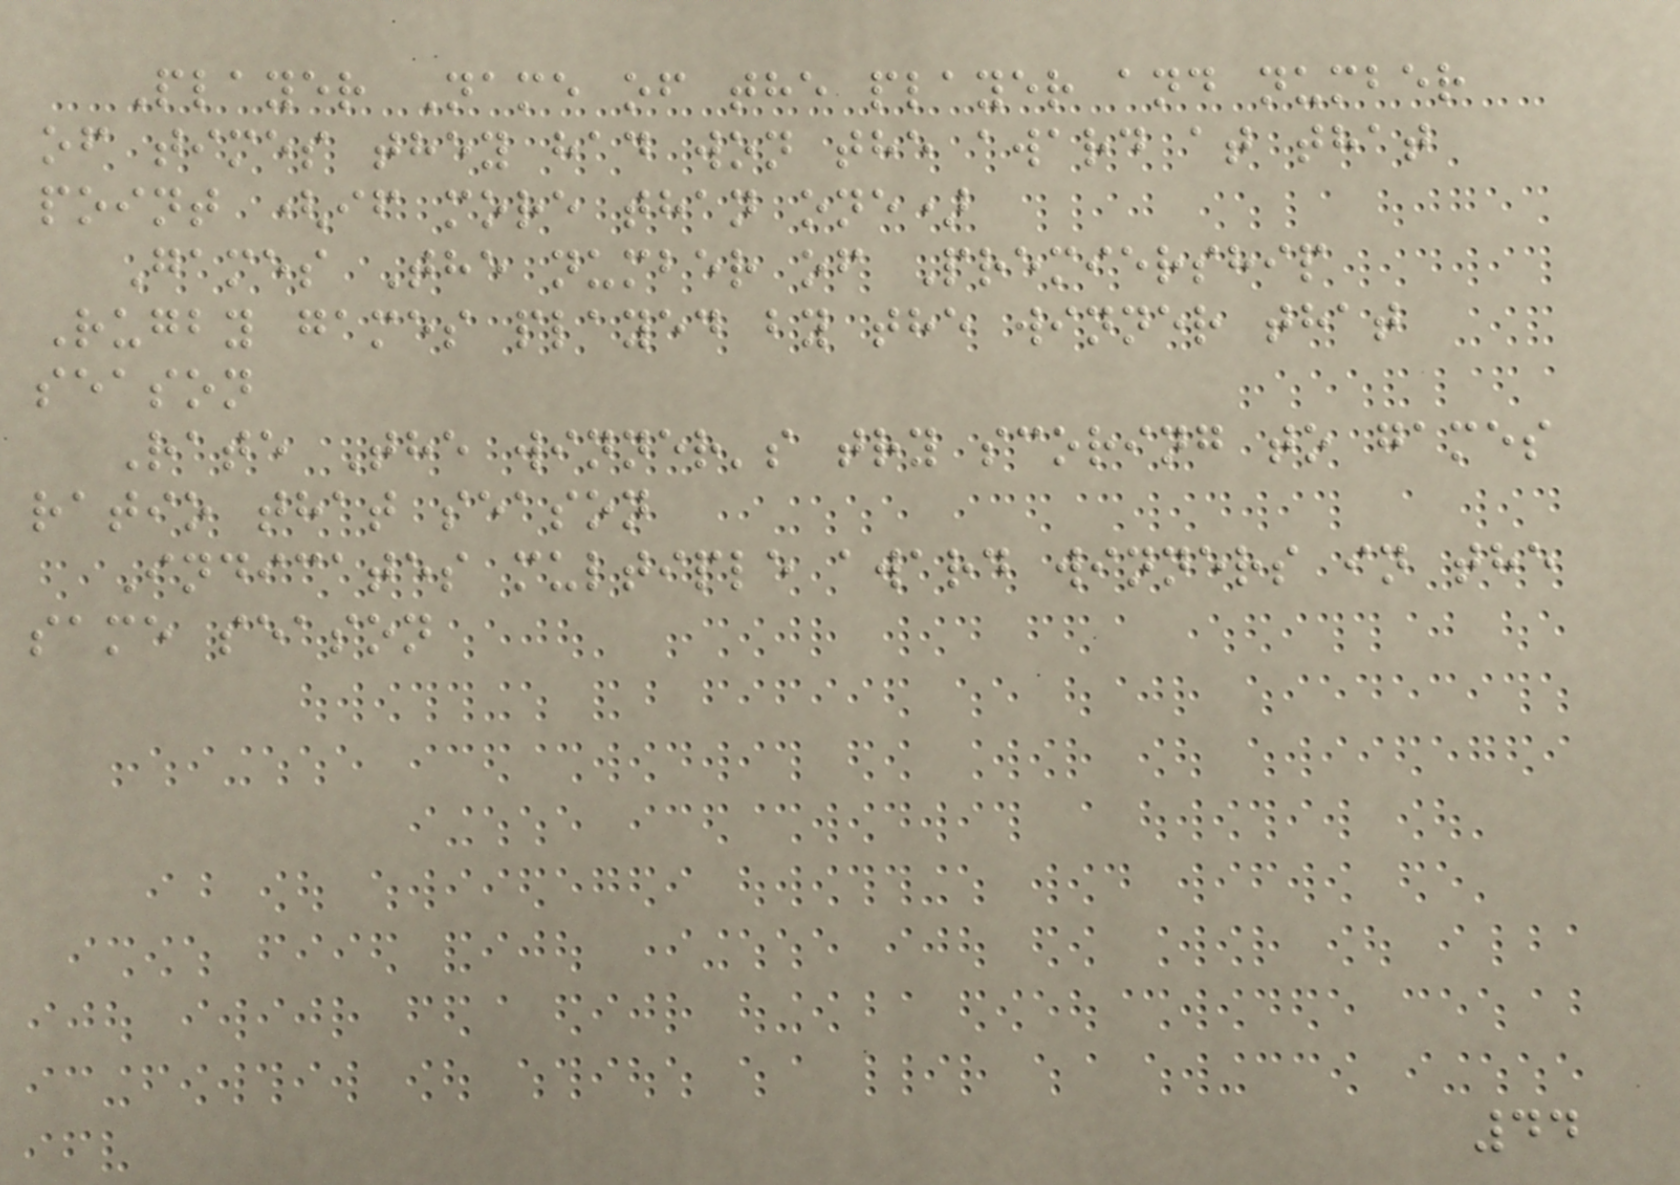Player Name of the player and number
of times they had won the award at that
point (if more than one)
Games The number of Premiership
Rugby games played by the winner that
season
Rate The winner's try scoring to games
ratio that season
Indicates multiple award winners in the
same season
44
